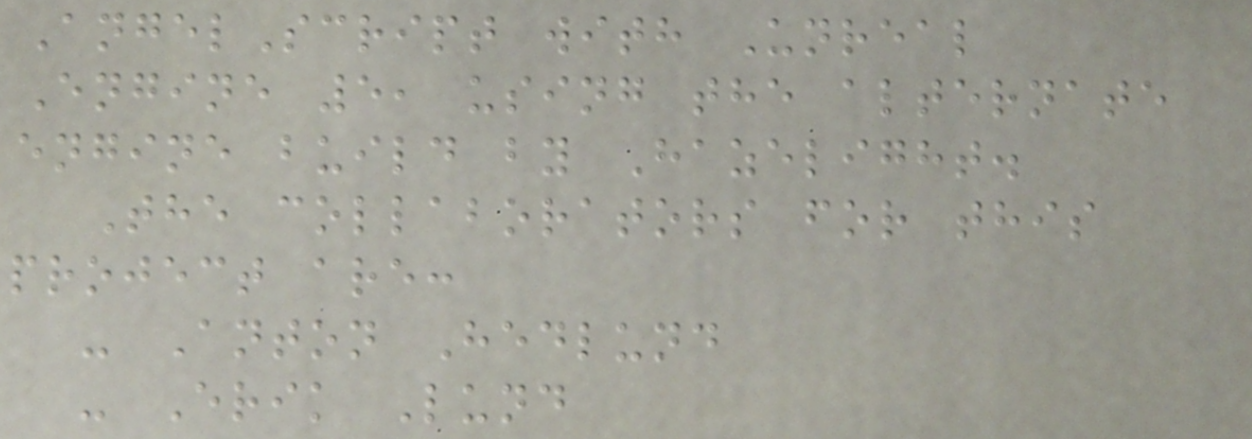AngelScript with Unreal
Engine 5, using the alternate
engine build by Hazelight.
The collaborators for this
project are:
- Anton Hedlund
- Erik Lund
